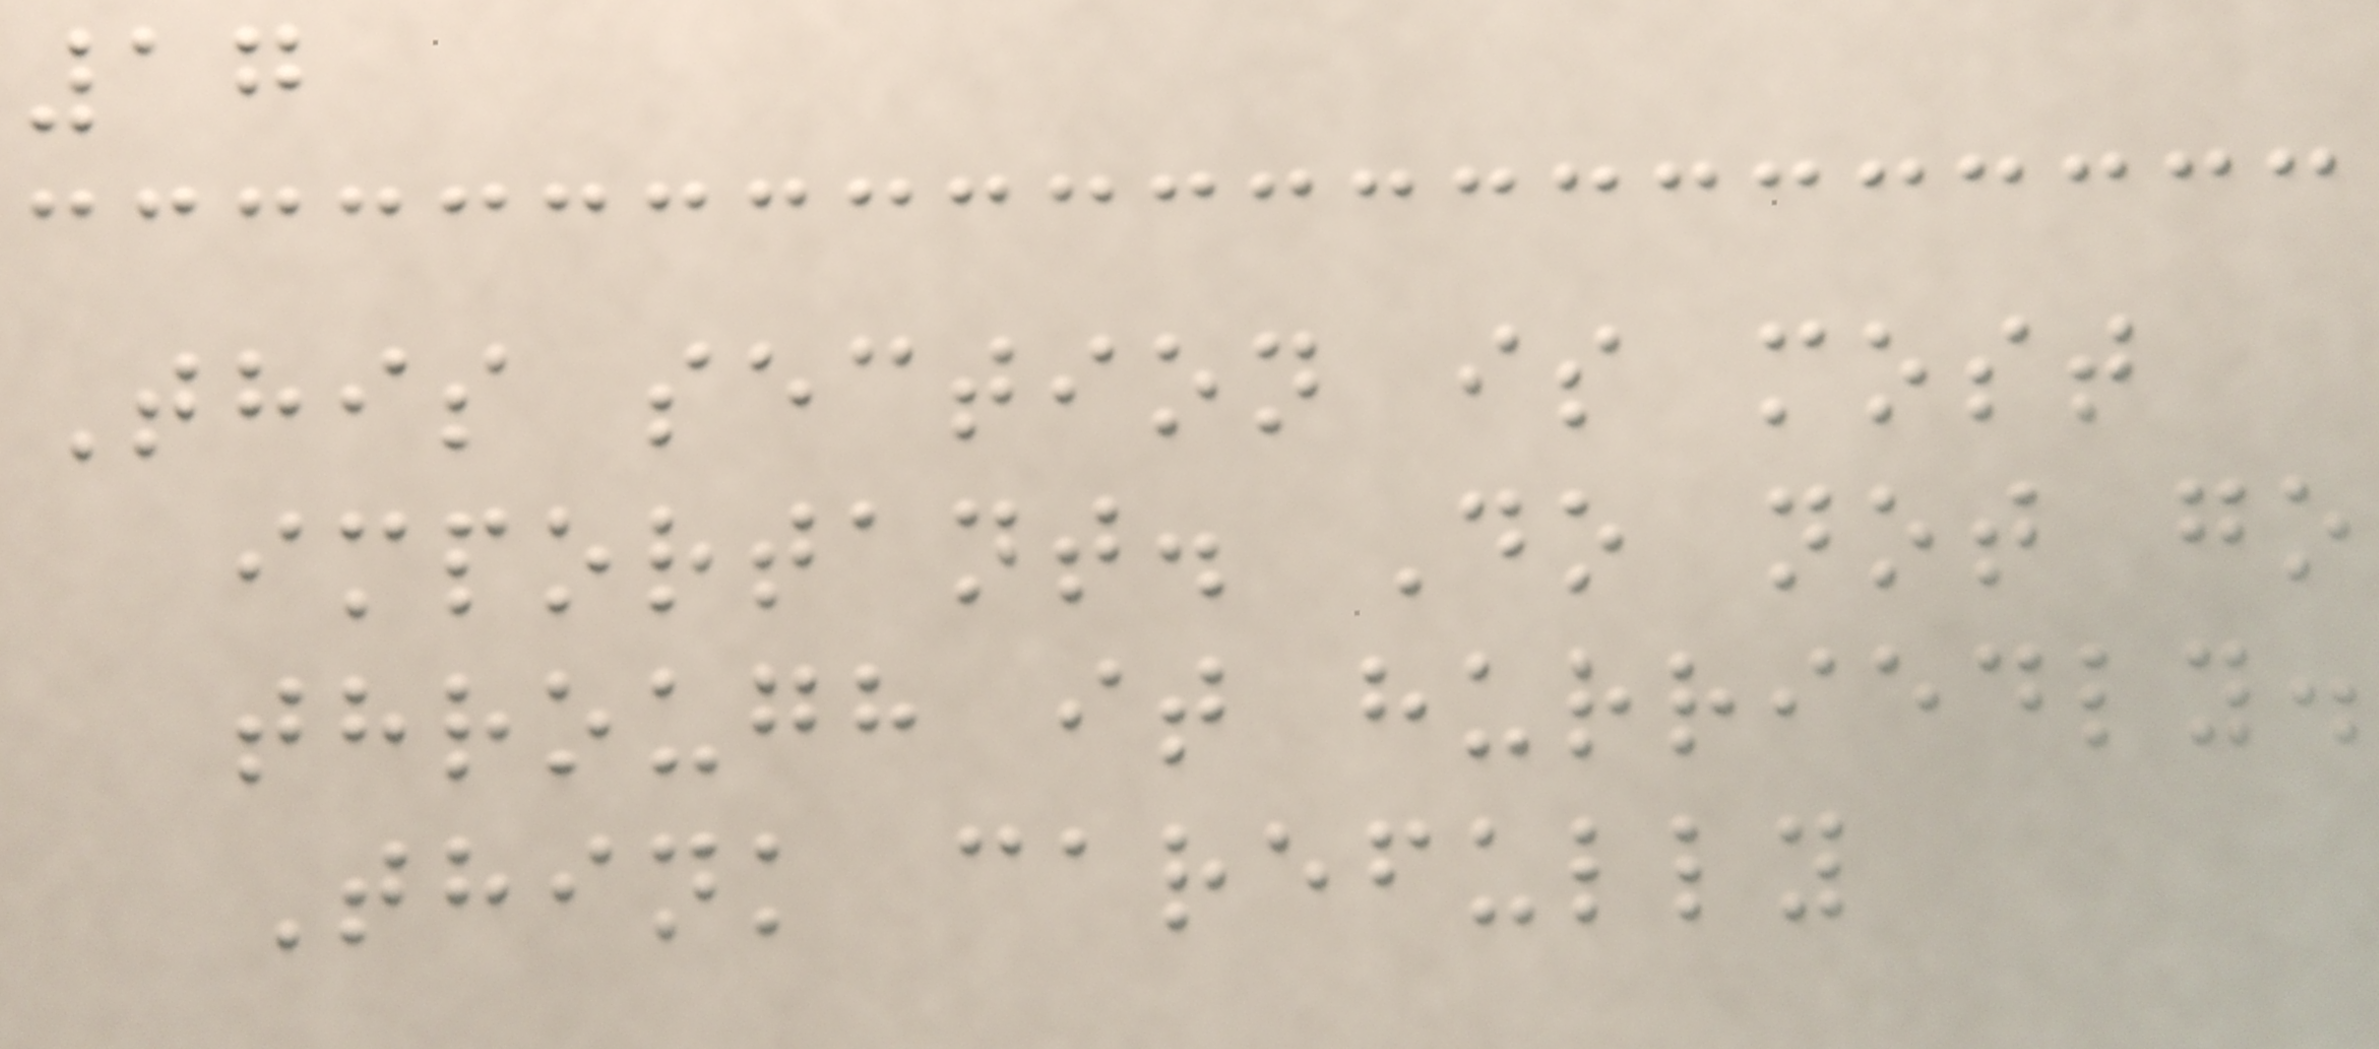17
This section is most
important. Do not go
through it hurriedly.
Think carefully
